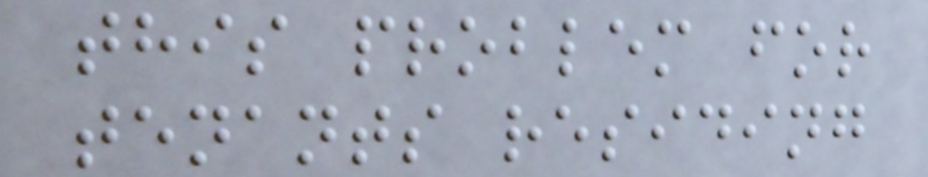this problem for
tenants residing
